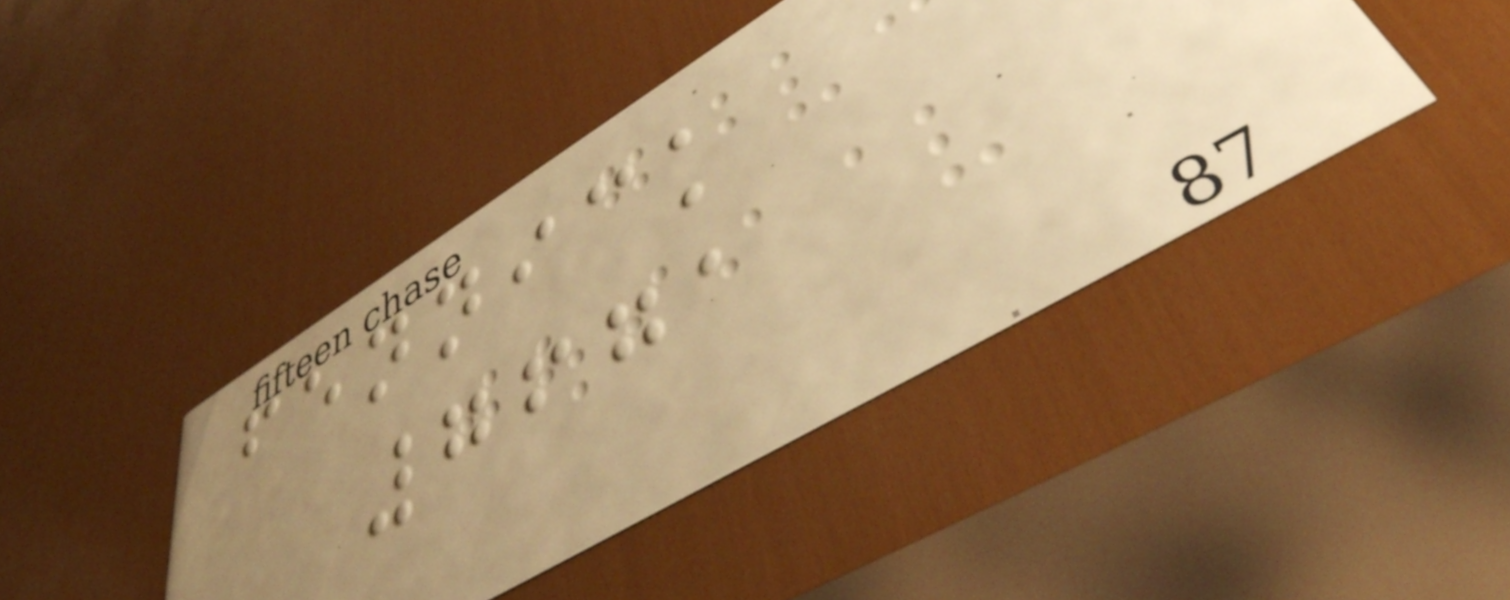fennick
7671
